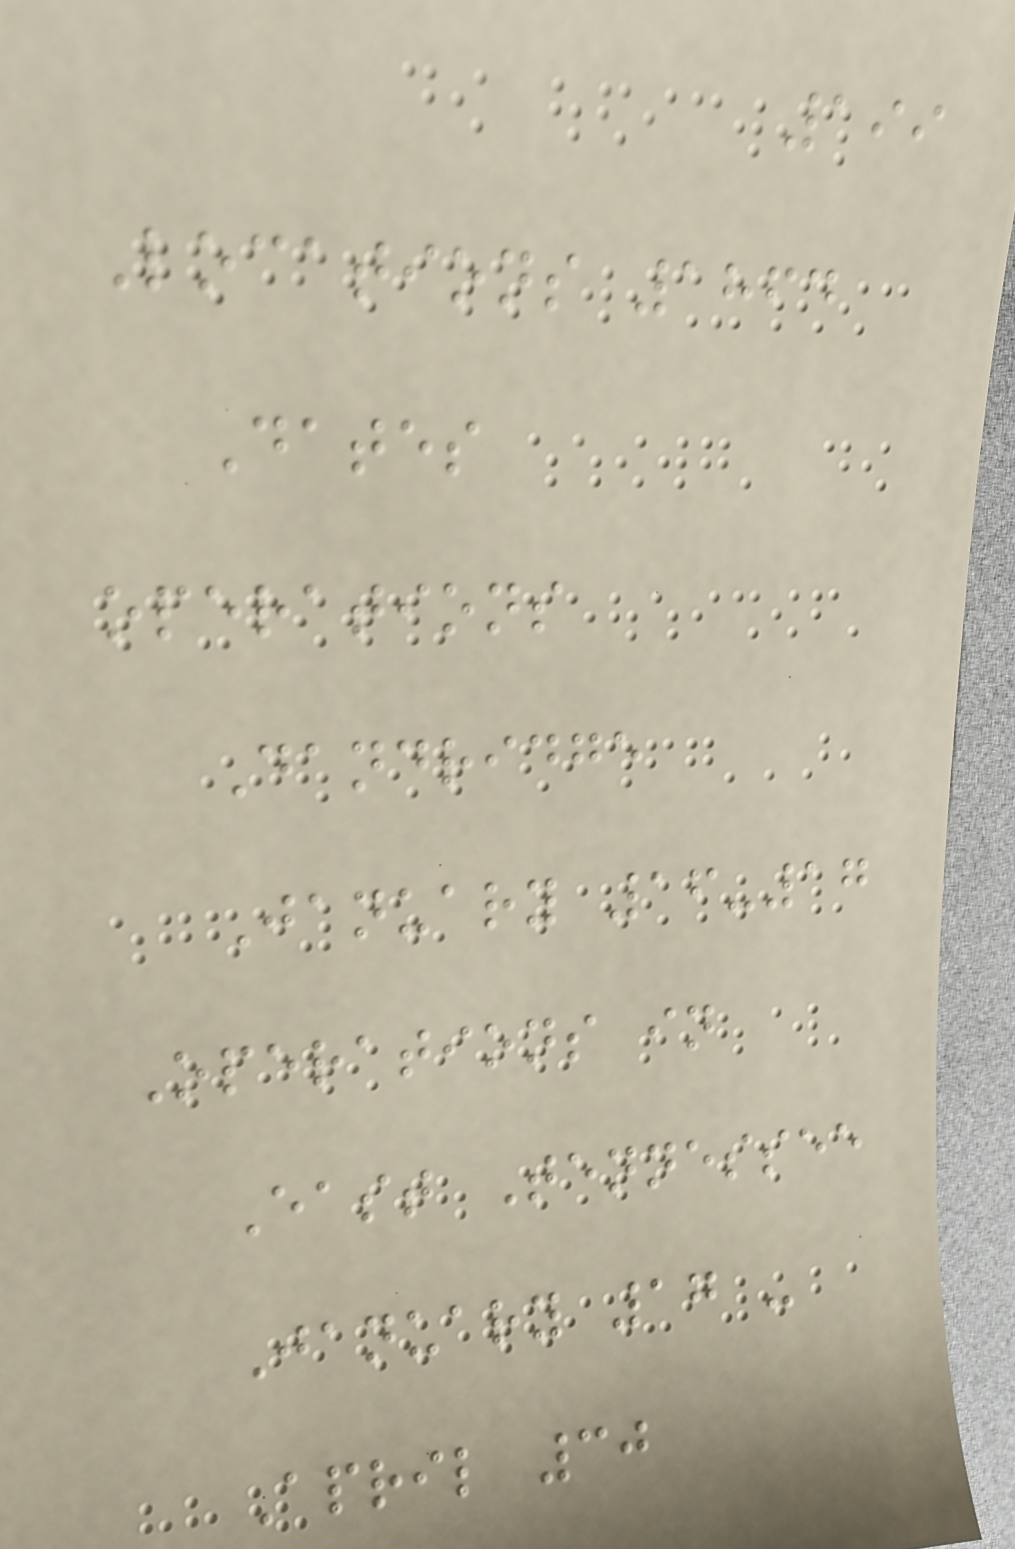199
Locations 1864
Dates
operations
Dandridge
January 16-17
Operations in
East Tennessee
January 17 -
April 30
